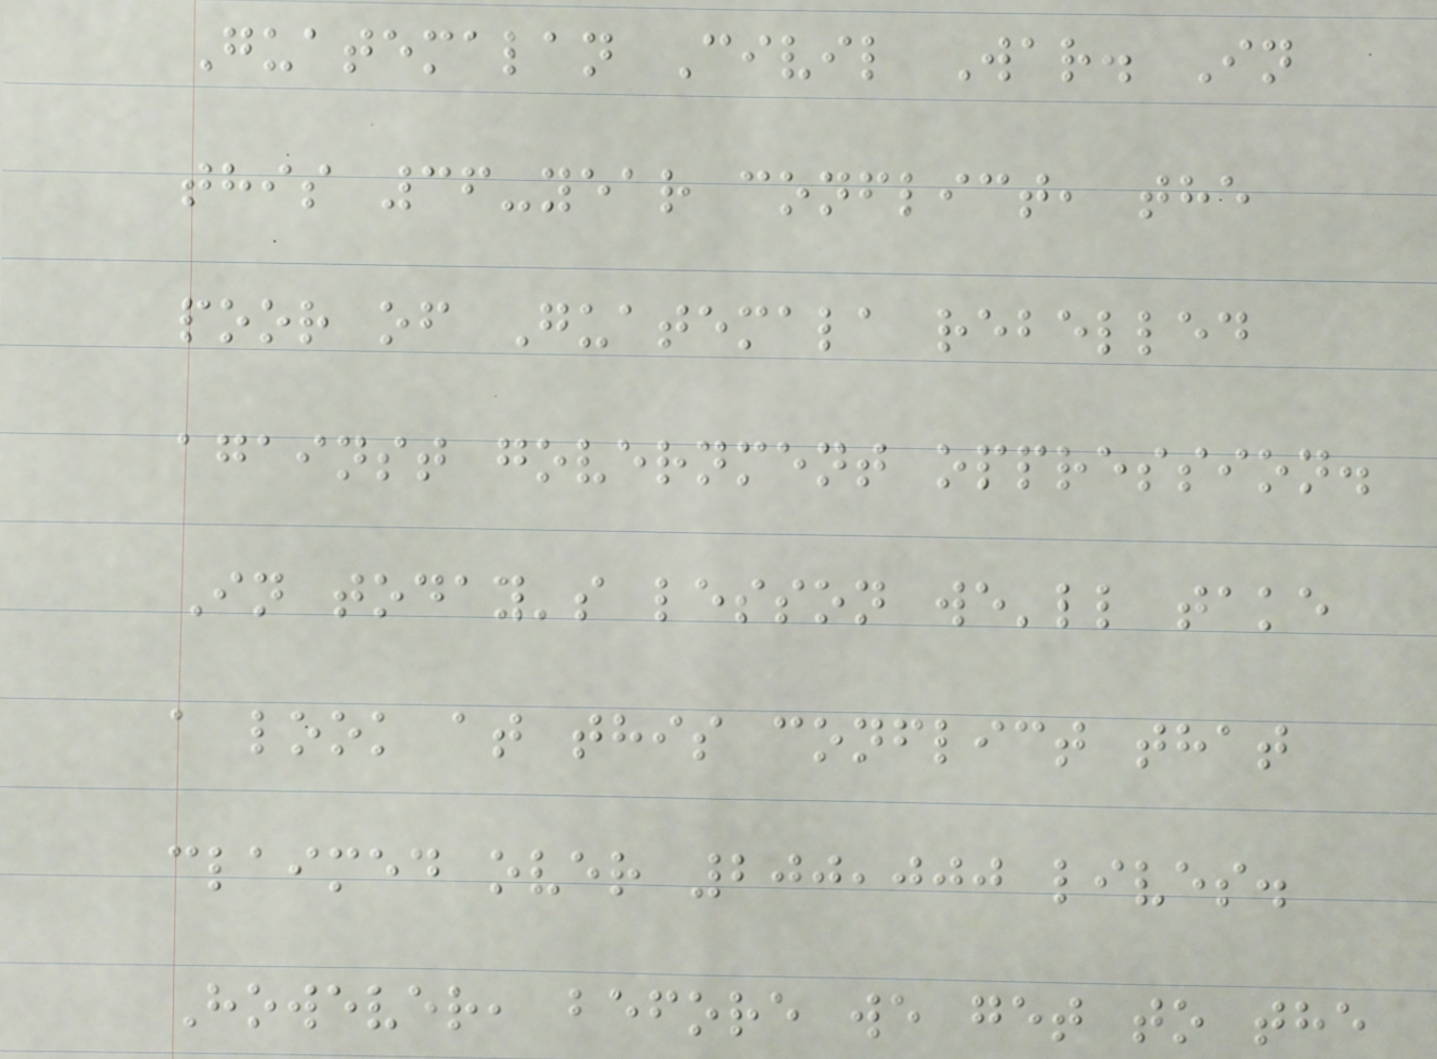Guatemalan Civil War. In
this 36-year conflict, the
poor of Guatemala rebelled
against government oppression.
In today's lesson we'll take
a look at this conflict that
claimed over 200,000 lives.
However, before we get to the
